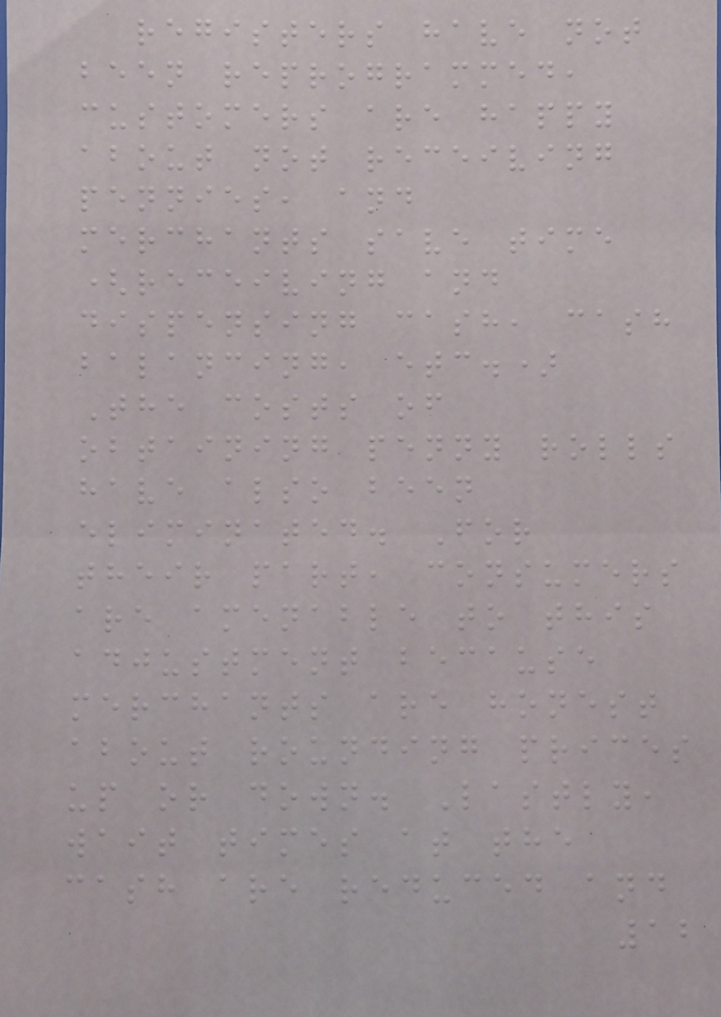registers have not
been reprogrammed,
customers are happy
about not receiving
pennies, and
merchants save time
(receiving and
dispensing cash, cash
balancing, etc.)
The costs of
obtaining penny rolls
have also been
eliminated. For
their part, consumers
are amenable to this
adjustment because
merchants are honest
about rounding prices
up or down. Lastly,
wait times at the
cash are reduced and
12
